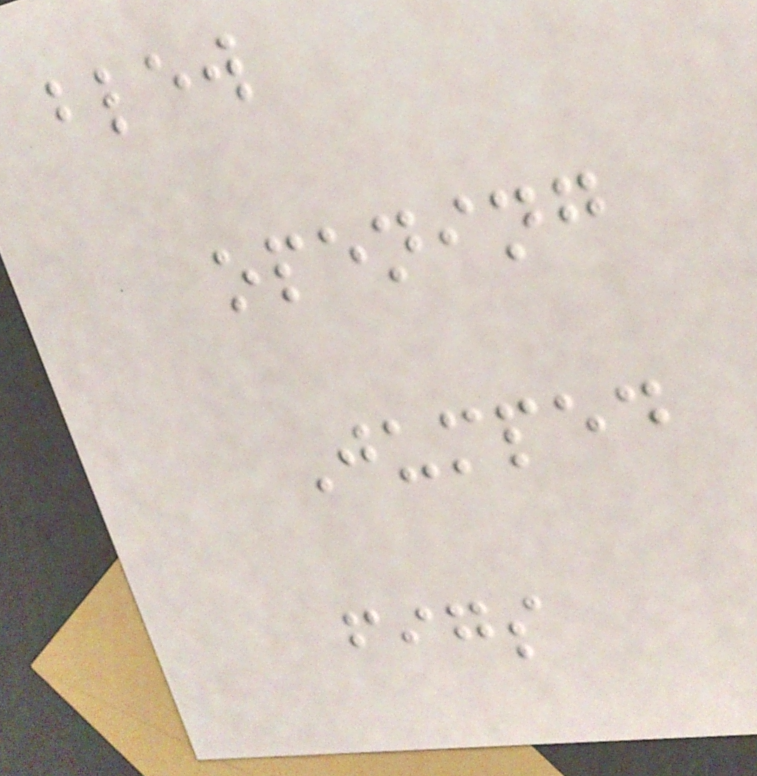blew
opening
Jumped
figs
